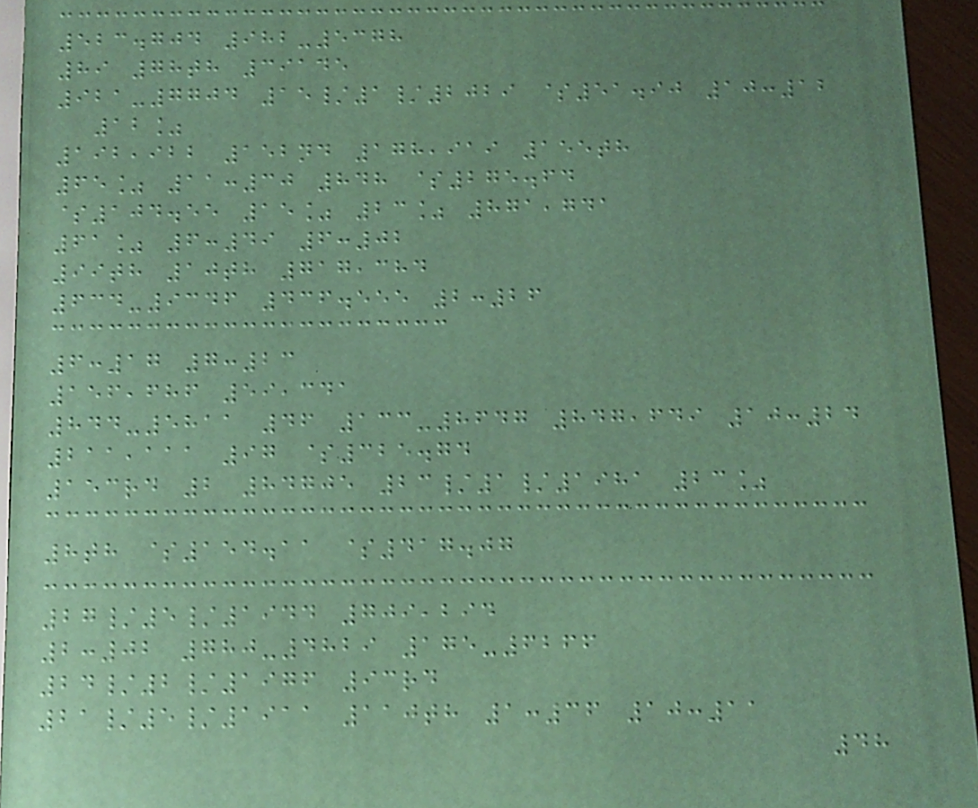523.704 982-5378
89 78th 39145
921-7704 15/1/2029 $51.90 10:12
12%
192,922 152nd 178,919 155th
65% 11:30 848 $275.64
$104.55 15% 23% 871,741
61% 6:49 6:02
99th 10th 717,384
634-9346 436.555 2:26
6:17 7:23
156,686 59,341
844-5811 46 133-8647 847,649 10:24
211,111 97 $325.74
153rd 2 84705 23/1/1981 23%
8th $154.11 $417.07
27/5/1944 709,294
2:02 780-4829 175-6266
24/2/1976 93rd
21/5/1911 110th 1:36 10:11
48
